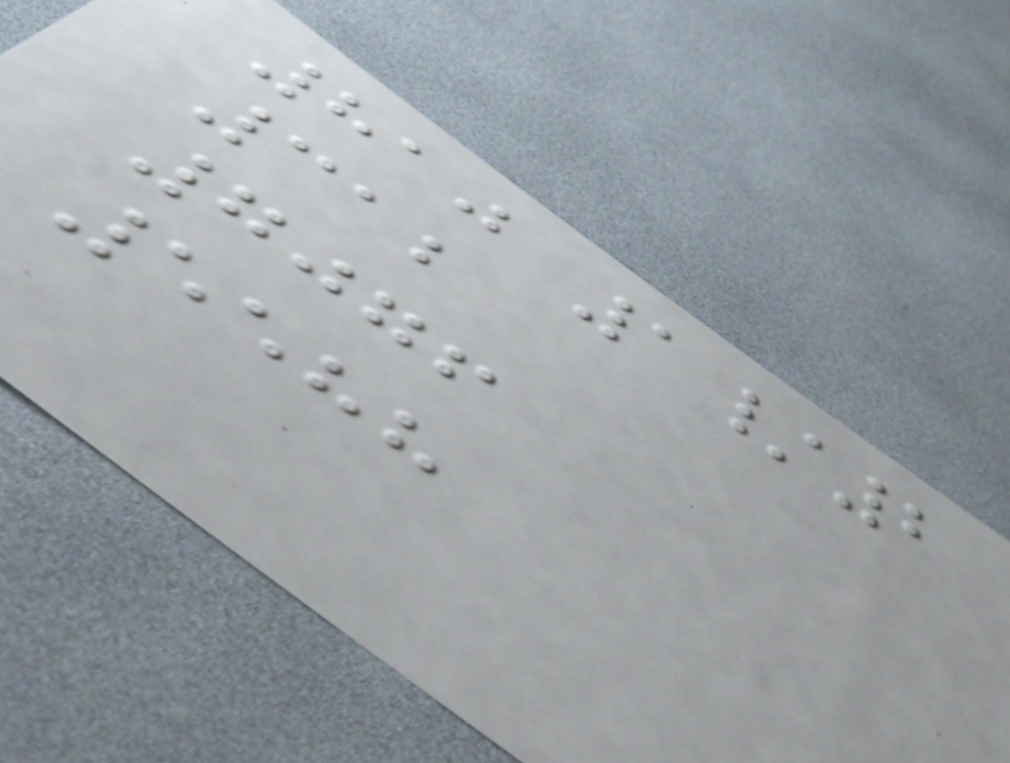810 1/2
312
7076
5588
